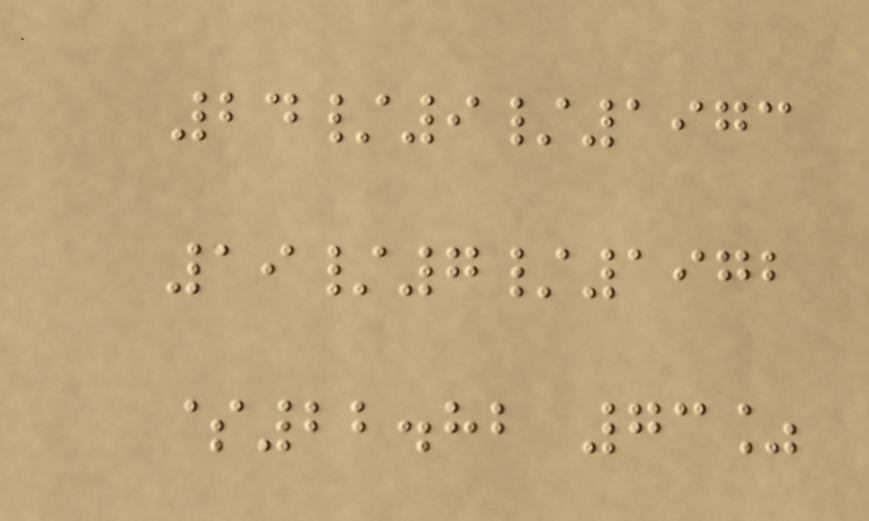24/9/1973
19/7/1972
$22.82 73%
